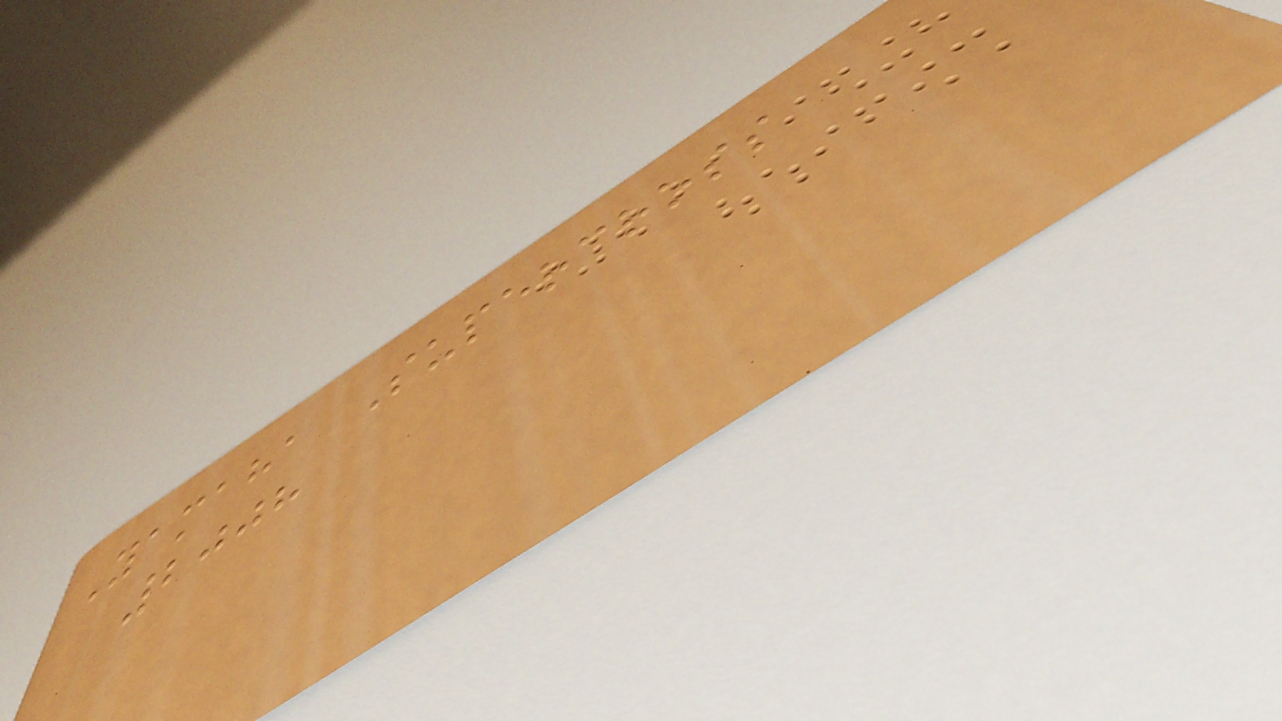Yamaha Supercross
2008
